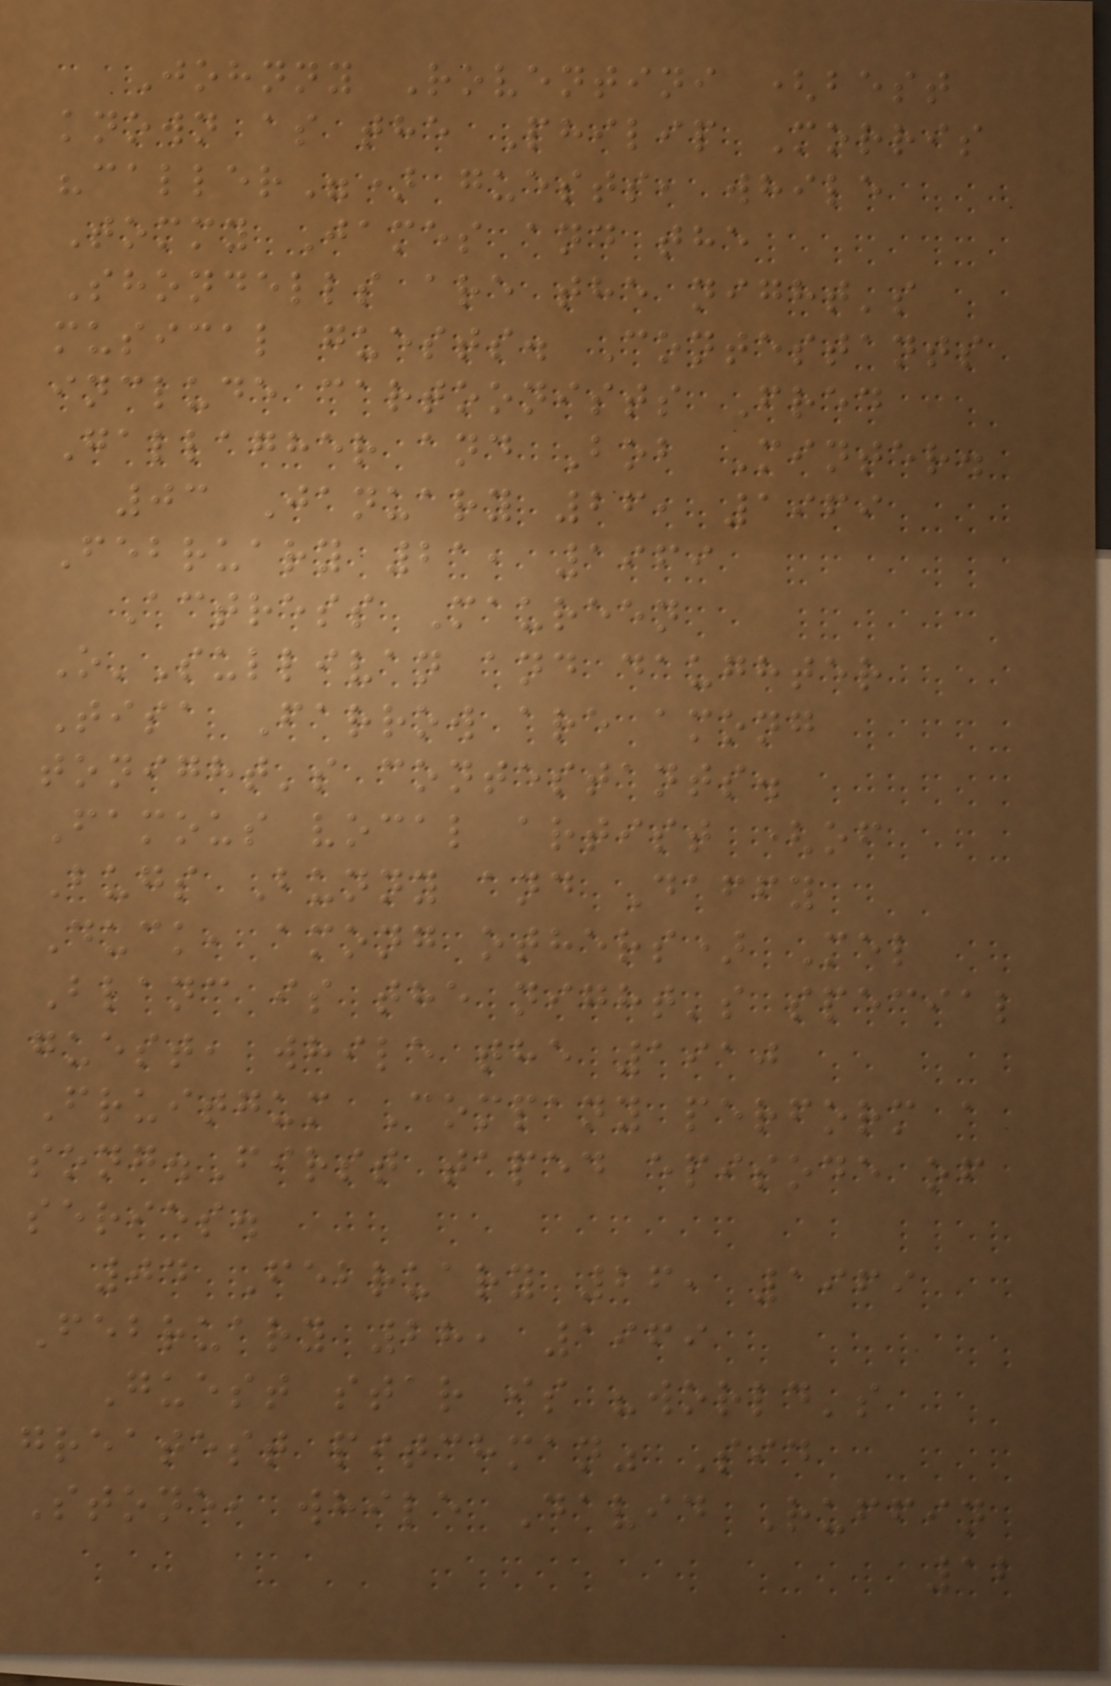Johnny Roventini (best
known as the Philip Morris
"caller") guests, while
Tommy James and the
Shondells are the night's
musical guests. Contestants
include cartoonists Fred
Gallagher and Bob Minter.
03 January 26, 1969
February 21, 1969
Actress Maureen
O'Sullivan and daughter
Tisa Farrow are among
tonight's contestants.
Famous vocal artist (of
Bugs Bunny and Daffy
Duck, among others) Mel
Blanc is the night's special
guest, while the 1910
Fruitgum Company perform a
song.First taped episode of
series.
04 February 26, 1969
February 28, 1969
Guest star is "world's
greatest pitchman" Sid
Stone, while David Ruffin
12
